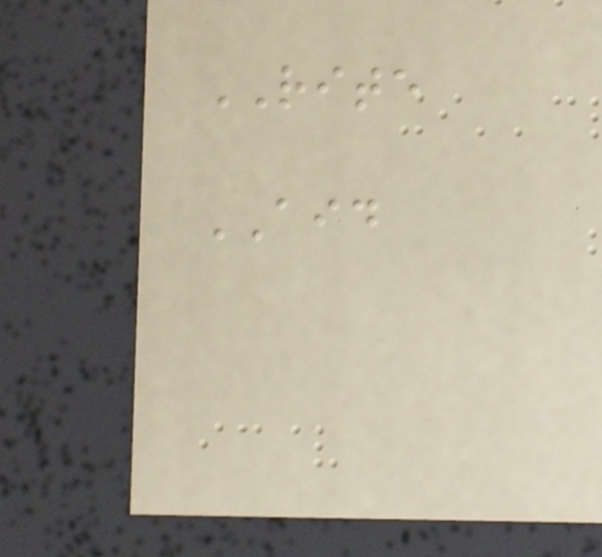RITE
AID
